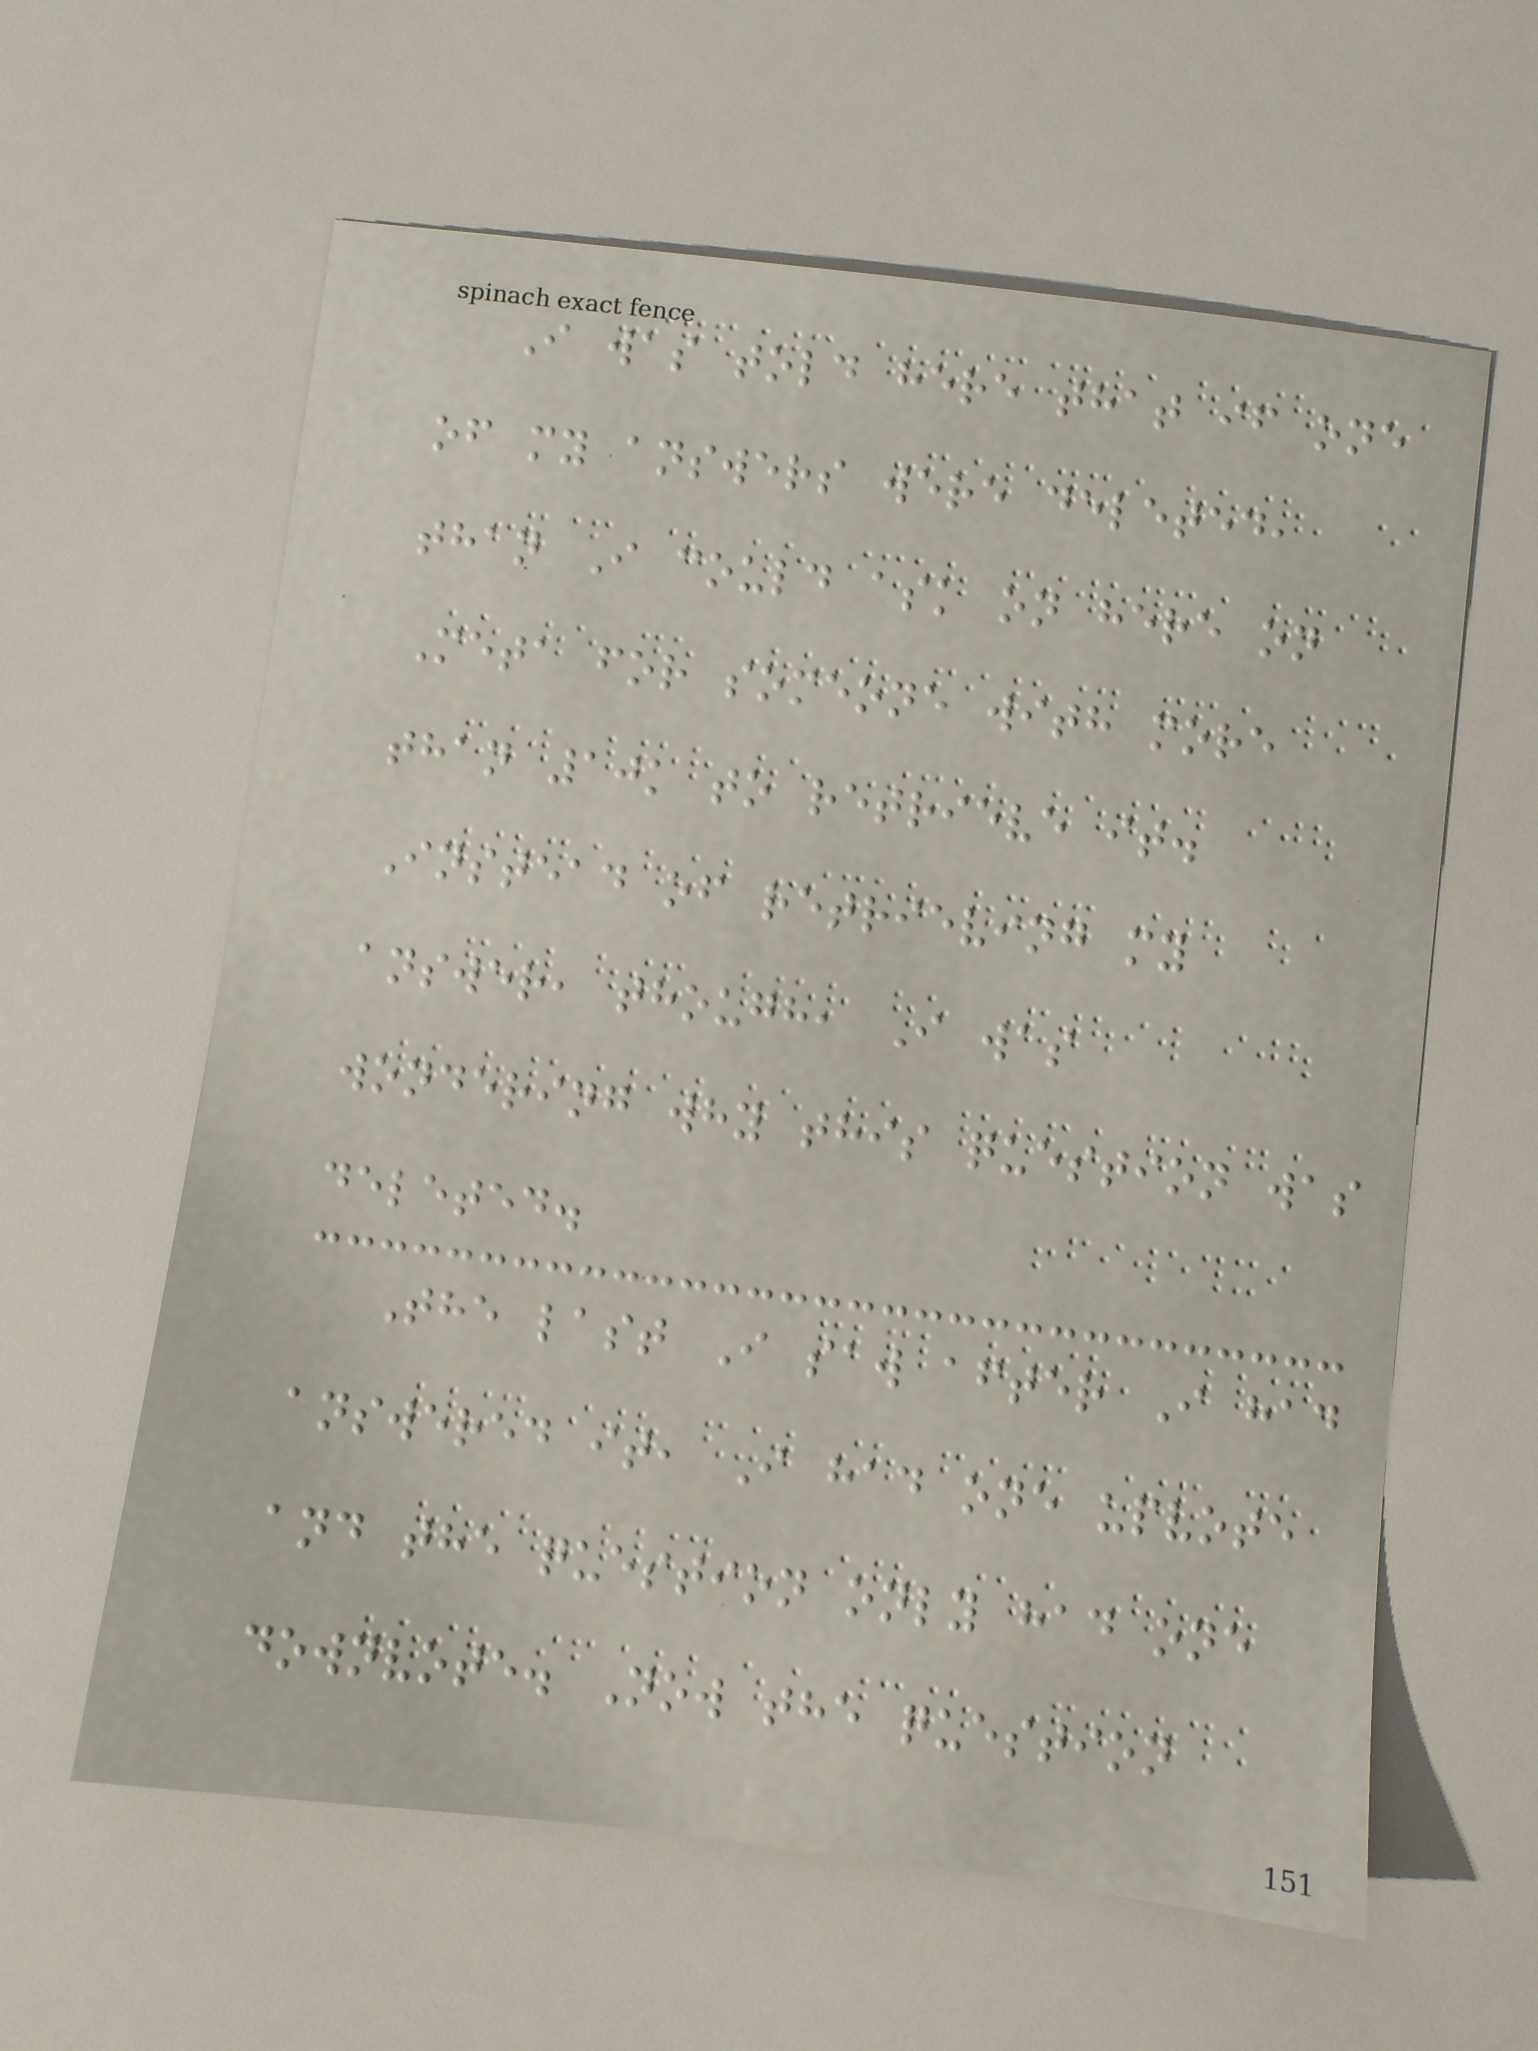I was told here that if one
of my answers were deleted,
than I could ask on here on
Meta for someone with more
than 10k to retrieve it.
Instead of retrieving my
answer, though, I was
wondering why this question was
deleted.
The last I saw after I had
answered it, I had one upvote
and the question only had one
downvote. Now the question
